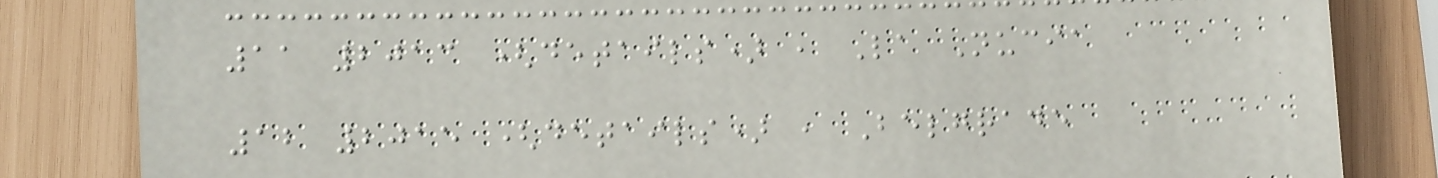11 2013 (details) , La Nucia
12 2015 (details) , Belgrade
